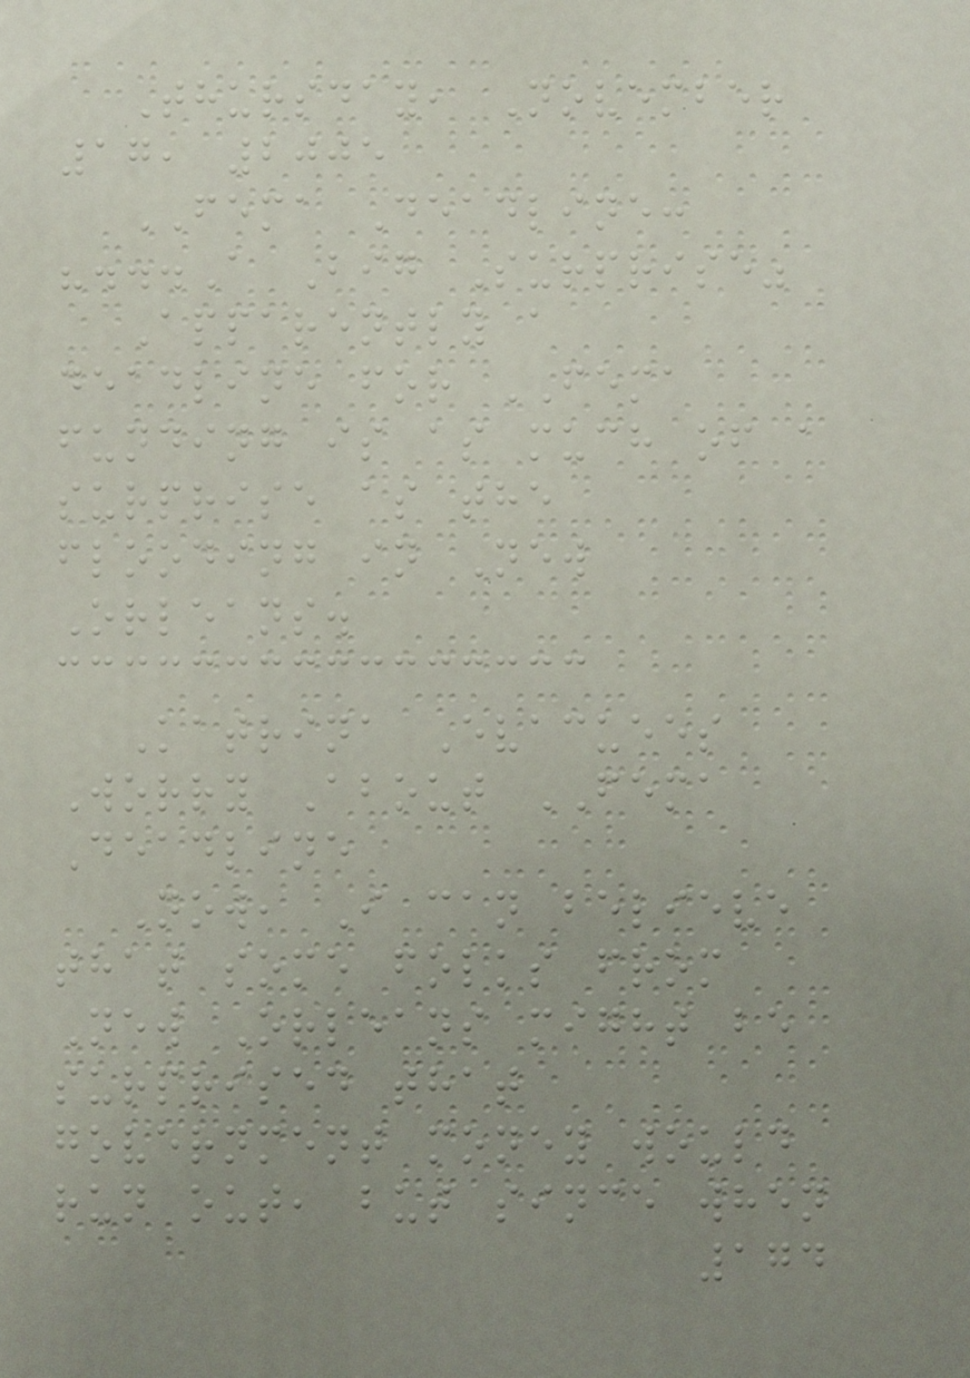Thursday, November
17, 2005
FEMA Deadline:
"...A Big Surprise"
Apparently a
deadline for FEMA
funding is as much of a
surprise as the
flooding in New
Orleans.
Katrina Evacuees
Worry About FEMA
Deadline
Now, I can believe
that some folks from
New Orleans might be
surprised that
government money would
run out, but since when
174
